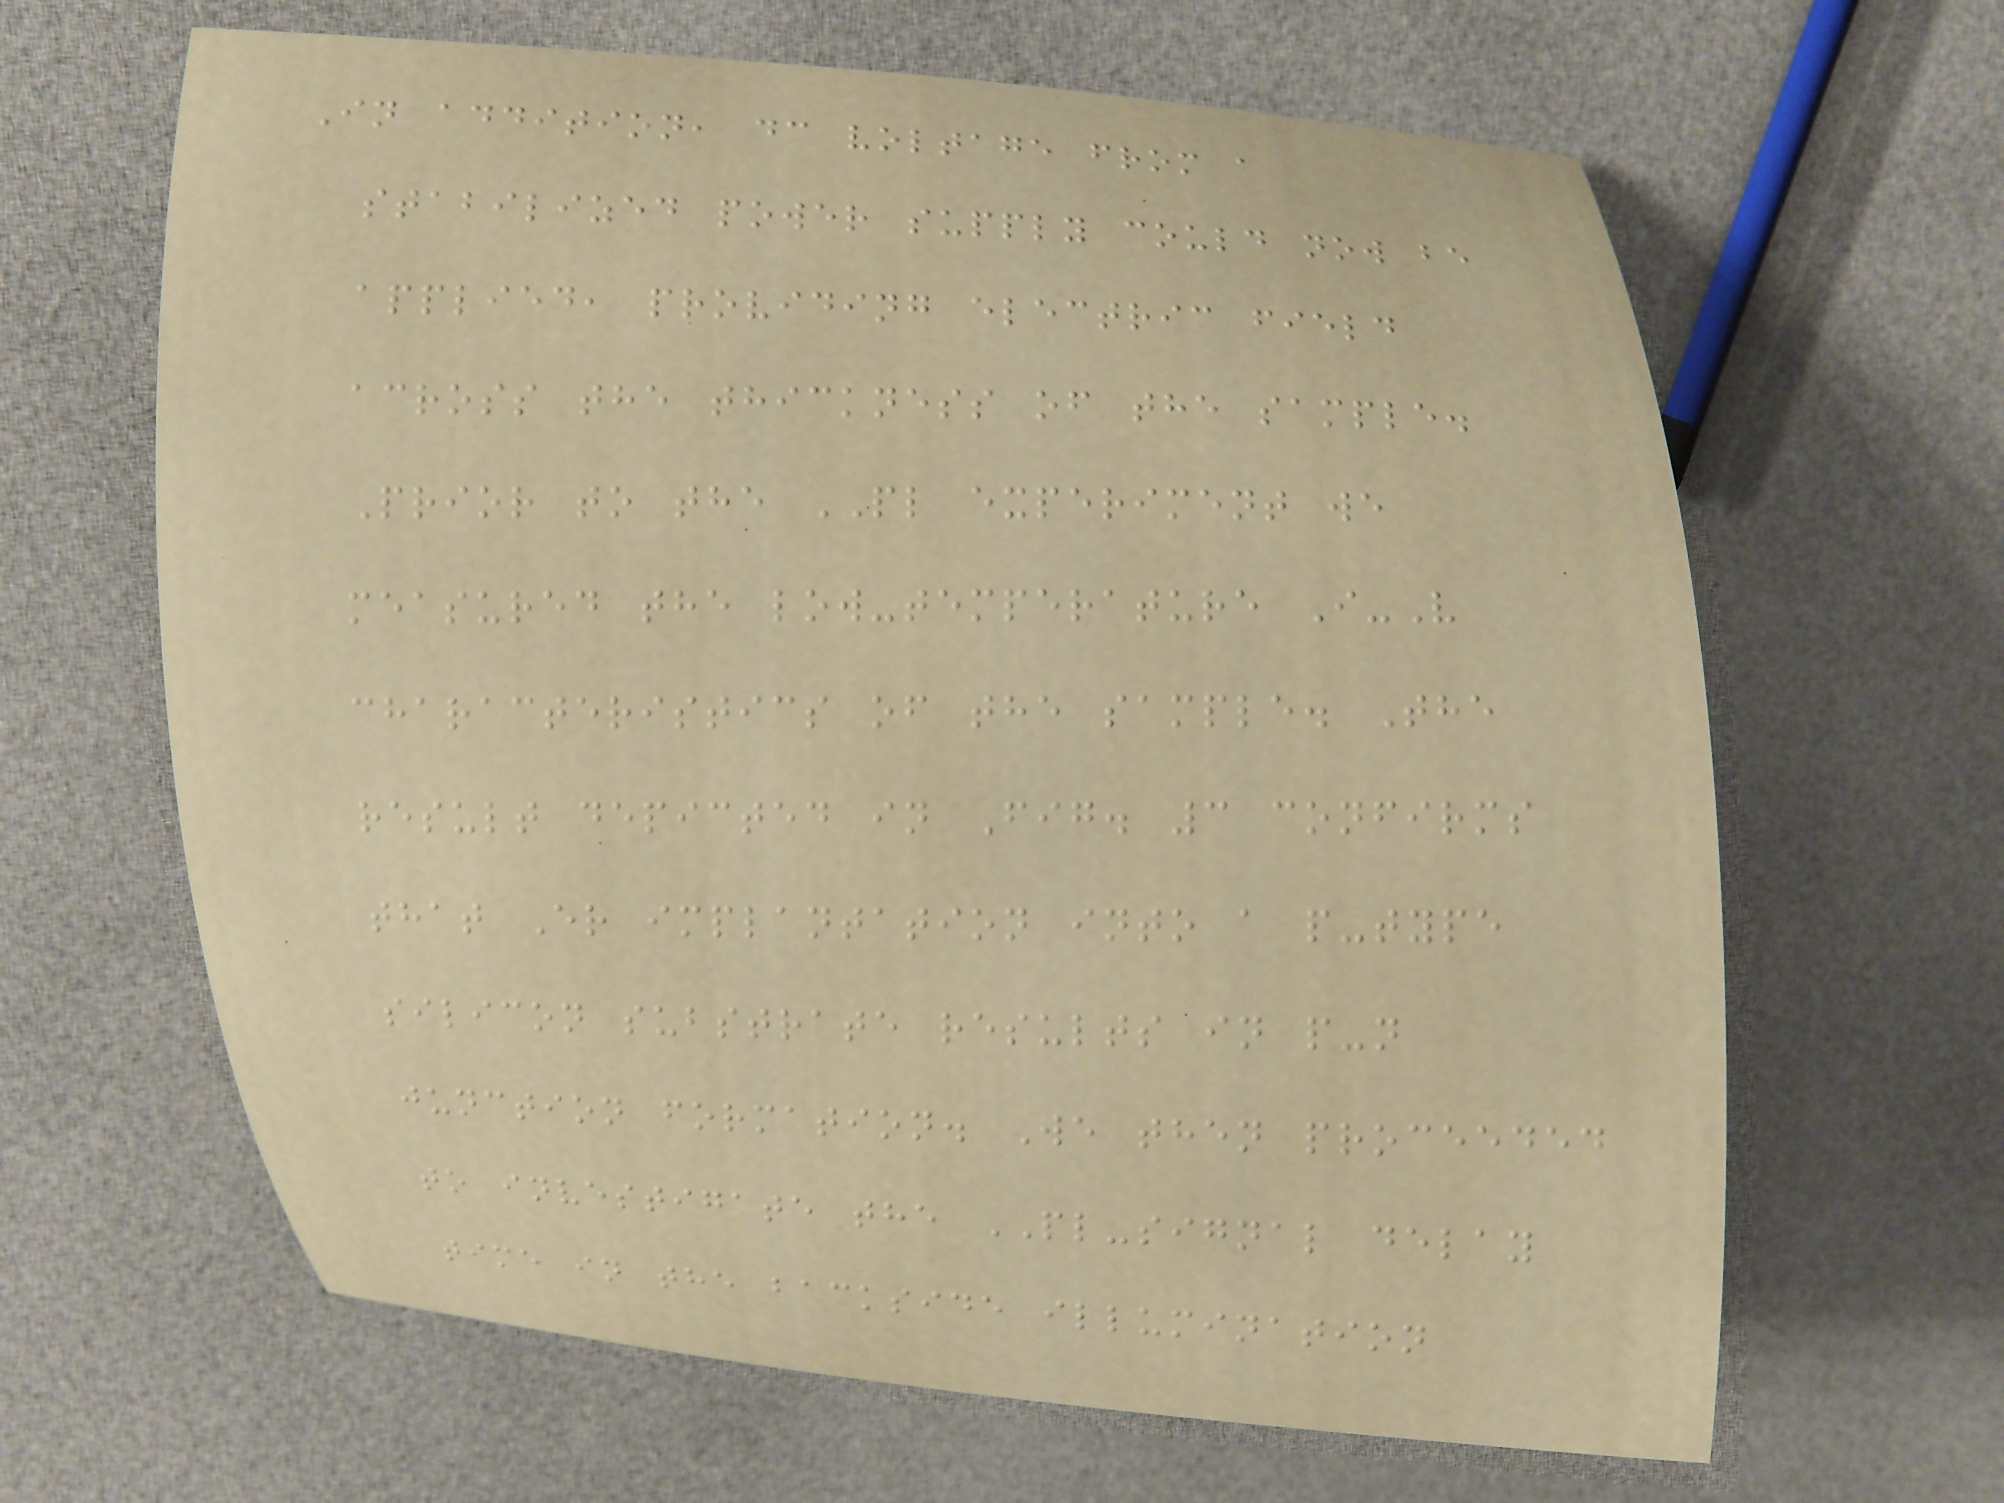In addition, dc voltage from a
stabilized power supply could now be
applied, providing electric field
across the thickness of the sample.
Prior to the PL experiment we
measured the low-temperature I-V
characteristics of the sample. The
result depicted in Fig. 3 confirms
that Er implantation into a p-type
silicon substrate results in p-n
junction formation. We then proceeded
to investigate the PL-signal delay
time in the backside illumination
